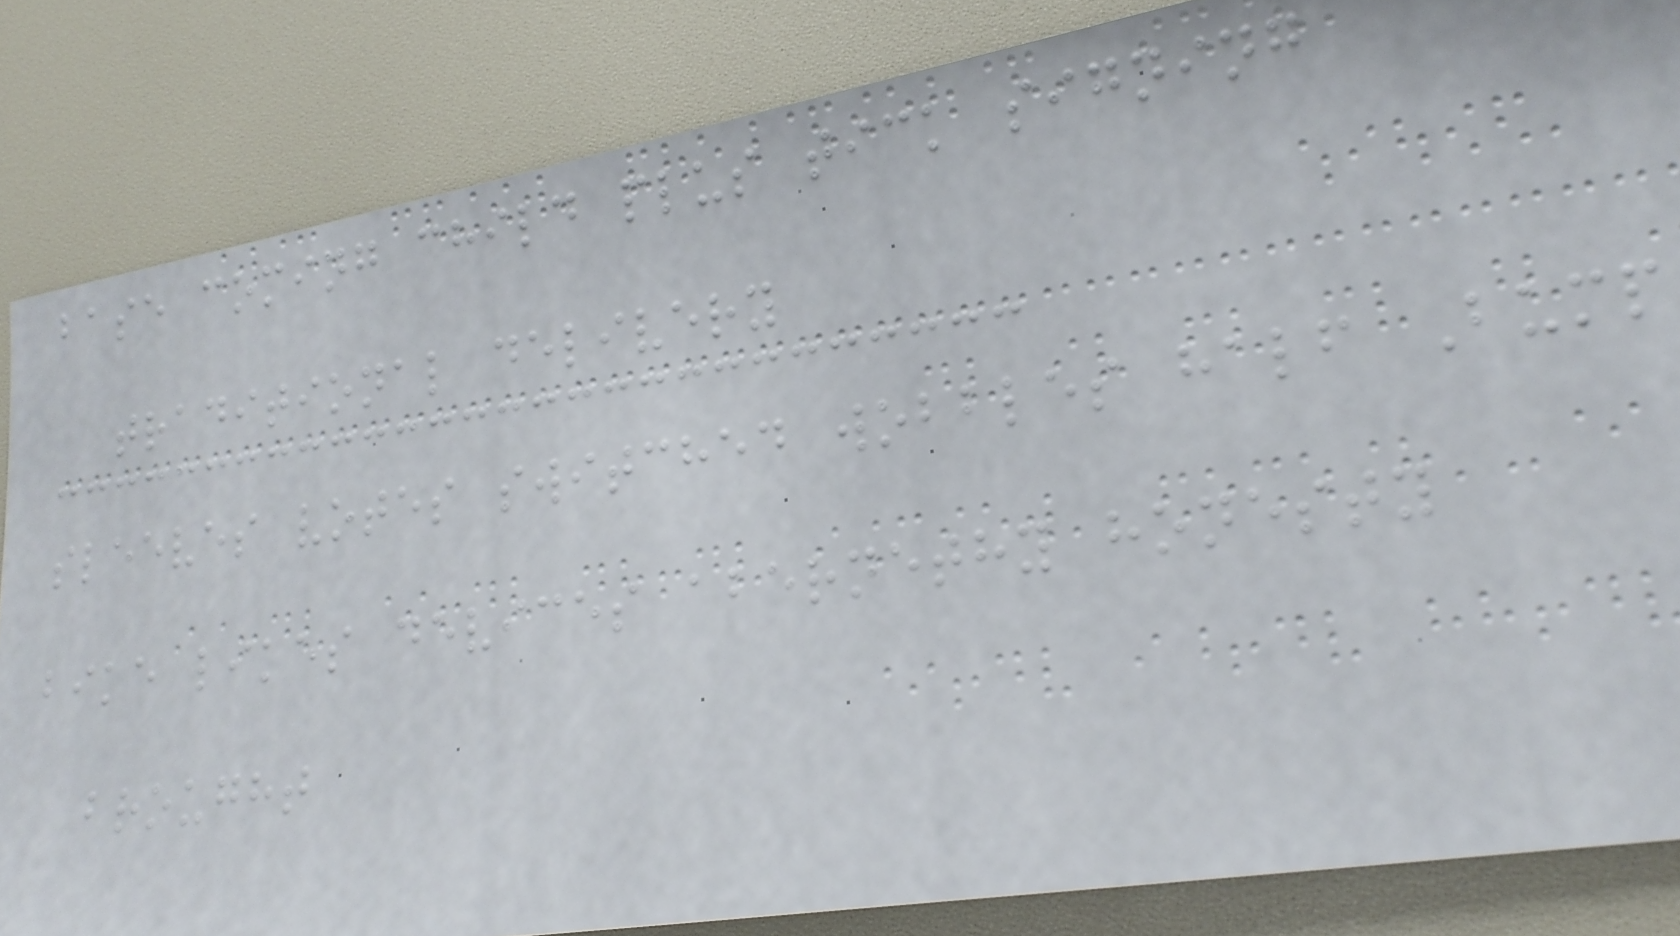base coming child plus tick signing
traditional delivery
sleeves votes switched wobbles half Bump
bike likes devices abernethy honesty
brought
